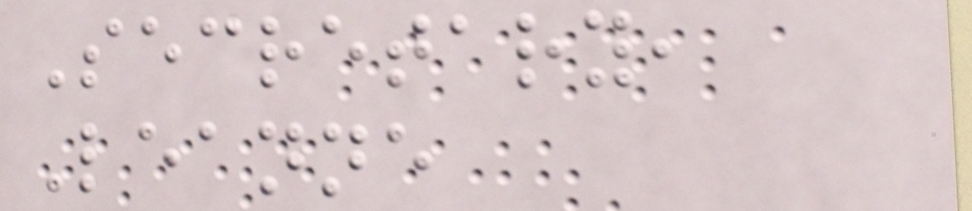Secretary,
Leanne
